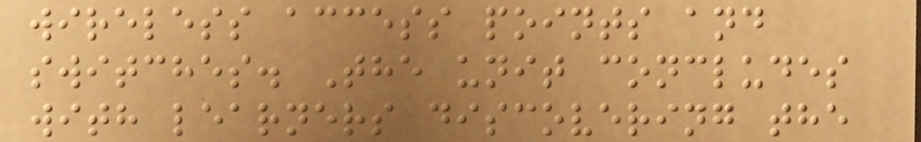wireless access points and
switches. The unit concludes
with learners discovering the
